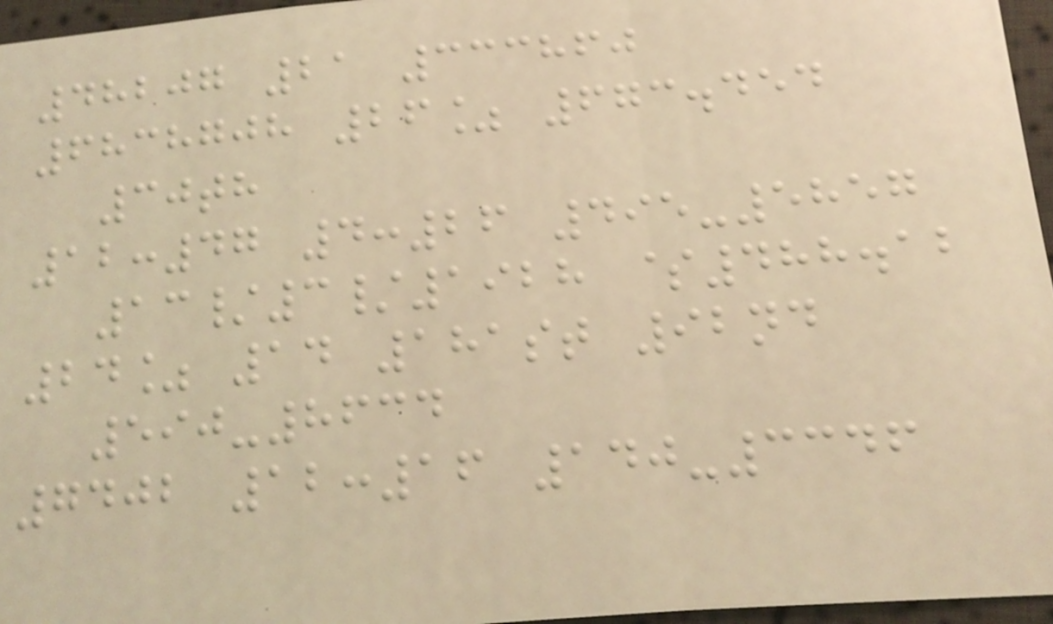48207 21 333860
6838708 26% 673.454
30th
12:47 4:26 495-5857
13/3/1928 $488.12
24% 14 181st 92nd
590-8634
7402 12:16 140-3346
